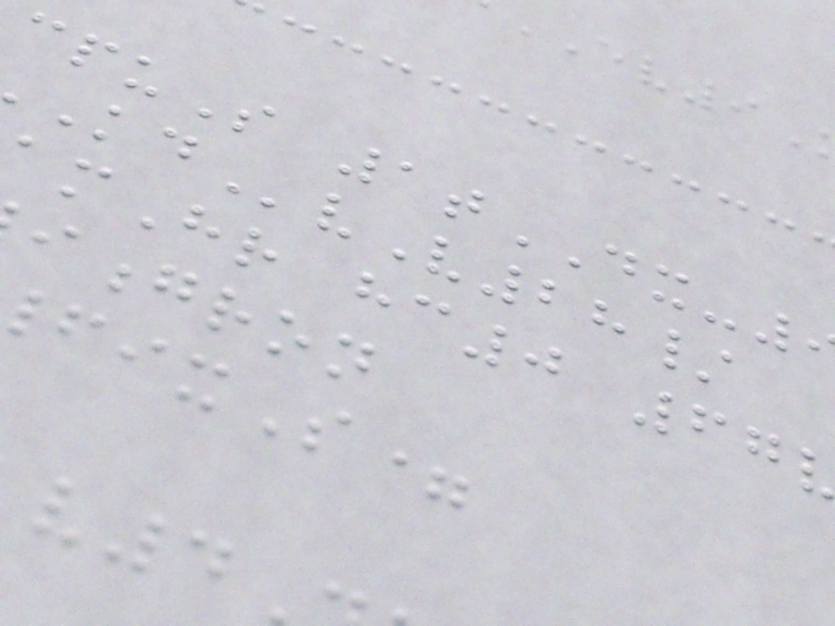puS 1tDX-
vV28/
mHr hc0 67
